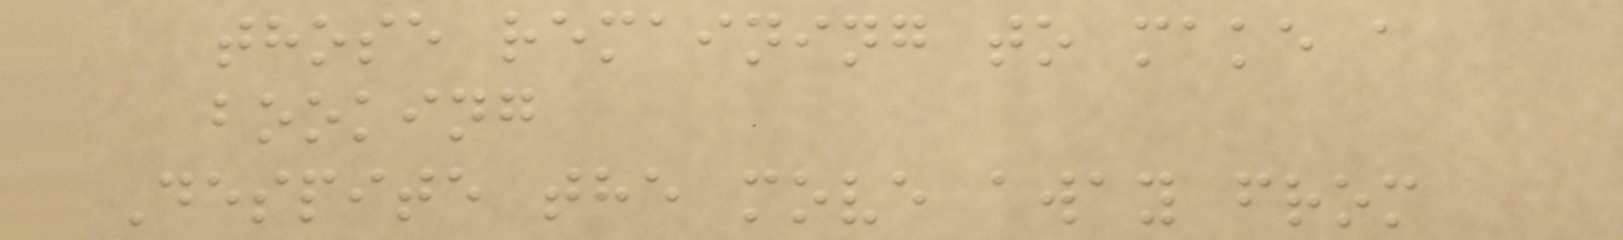those remaining to make a
booking
Despite the move away from
